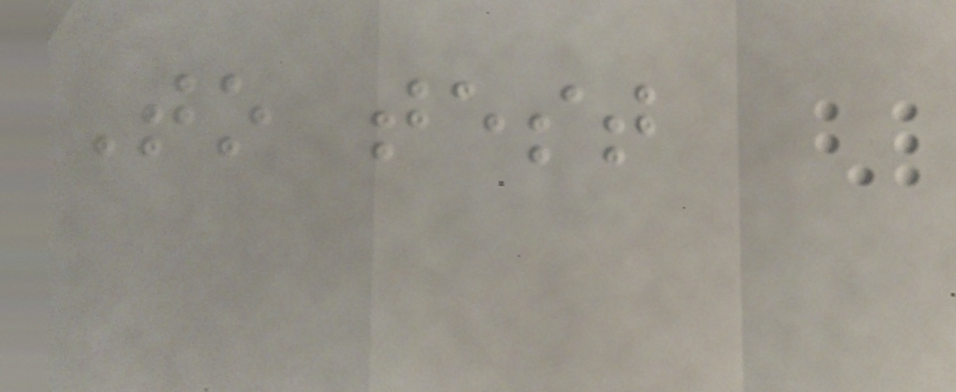To test
